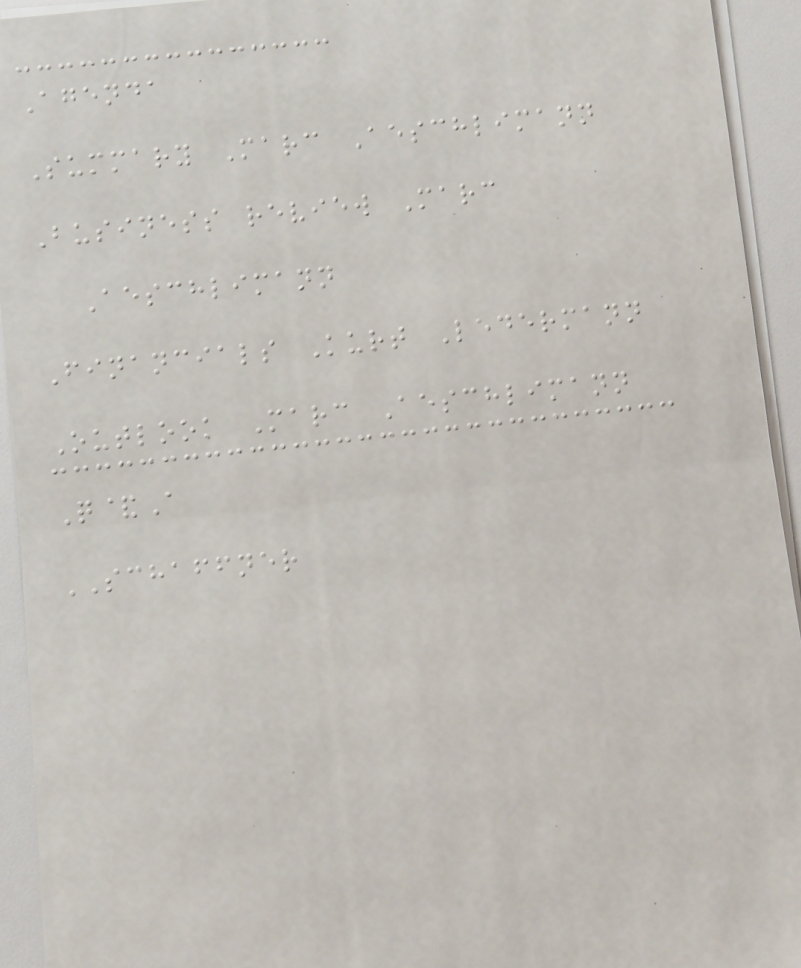Agenda
Summary Marc Aeschlimann
Business review Marc
Aeschlimann
Financials Kurt Ledermann
Outlook Marc Aeschlimann
Q&A
SCHAFFNER
